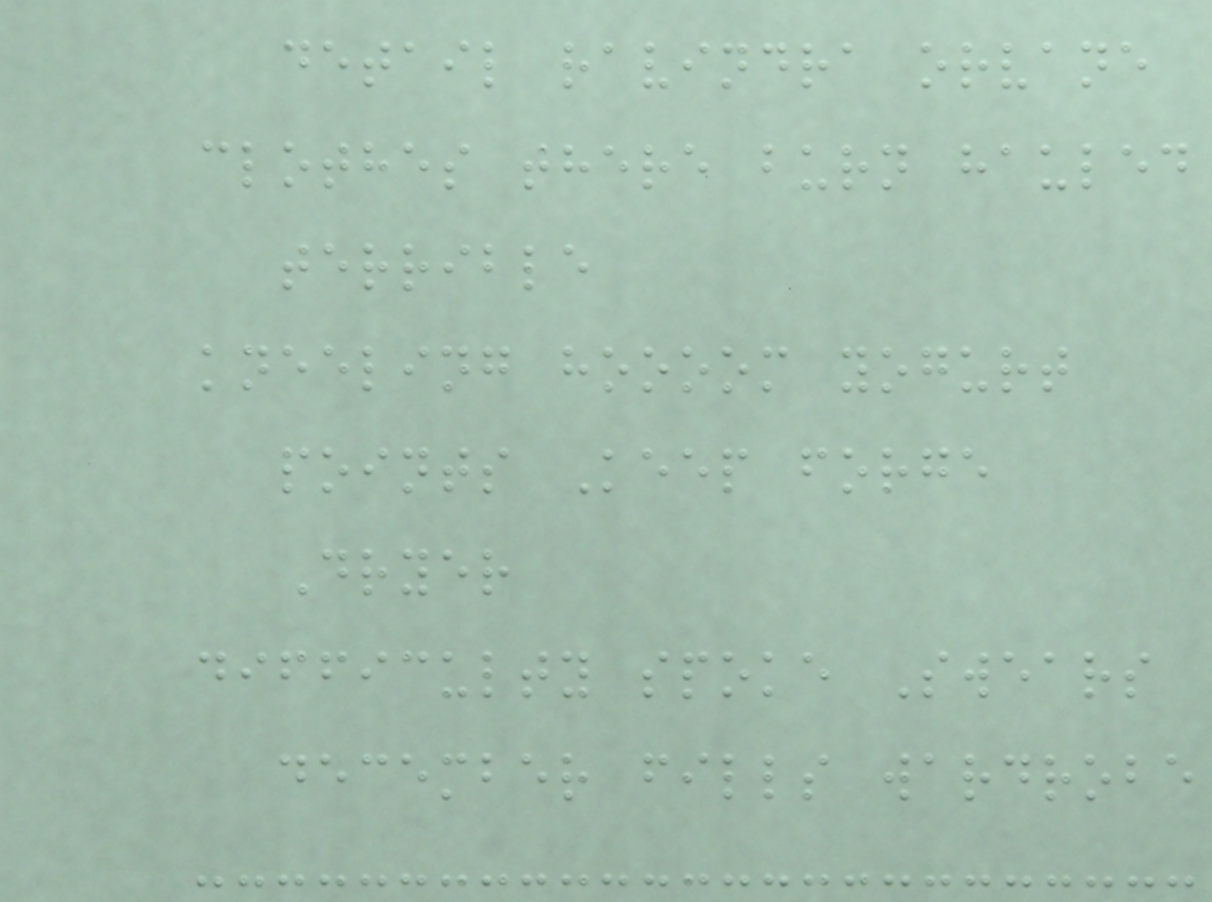detail ravindra orvane
clothes there burn hauled
terrible
kneeling hoooom yogurt
points Keep forge
Dryer
difficulty spoke Swears
december fills wardrobe
